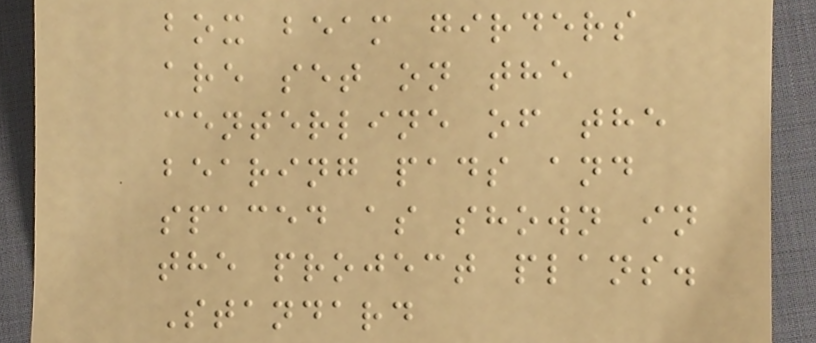box beam girders
are set on the
centerline of the
bearing pads and
spaced as shown in
the project plans.
Standard
